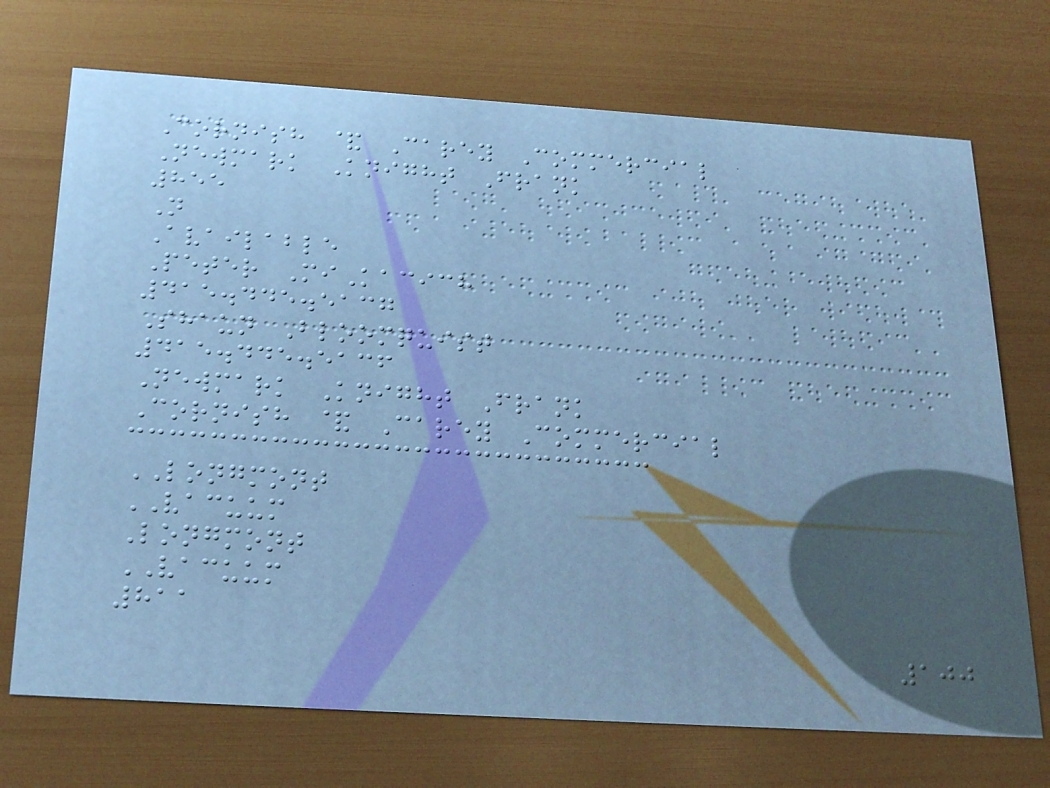Cornish & Carey Commercial
Newmark Knight Frank
855
N
Available
Peter MiKacich
415.445.5137
Shaun Bloomquist
415.445.5136
Newmark Knight Frank
Cornish & Carey Commercial
LONGMONT
VACUUM
Longmont
VACUUM
811
100
